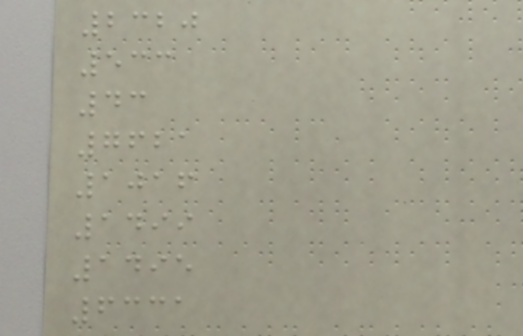2320
533
43
7621
1016
1499
1495
6331
